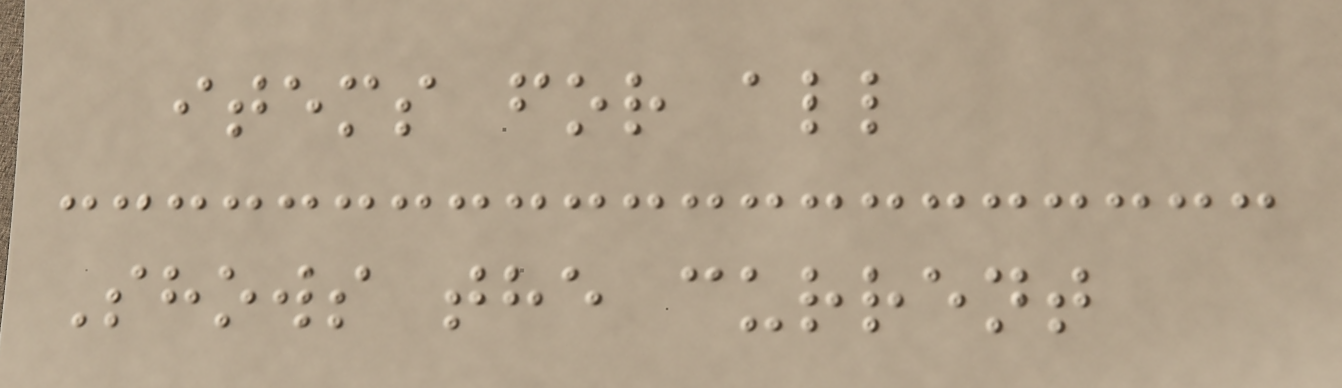items for all
Shows the current
